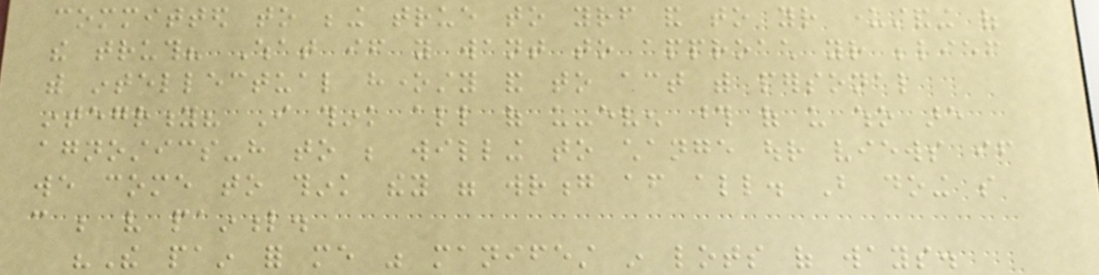committed to being true to yourself and to your understanding of
the truth? What if you want to approach your belief
with intellectual honesty and to act with personal
integrity? I think all of us-even those of us who are
agnostics-have to be willing to change our views if
we come to think they were wrong after all. But doing so
can be very painful.
"The pain for me was manifest in lots of ways.
